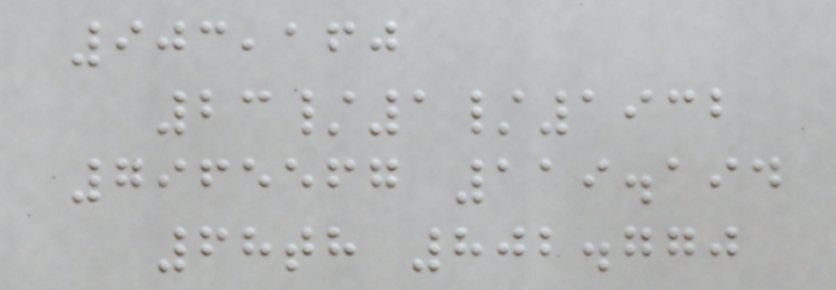903,160
23/1/1932
7965567 119.194
68th 802.770
